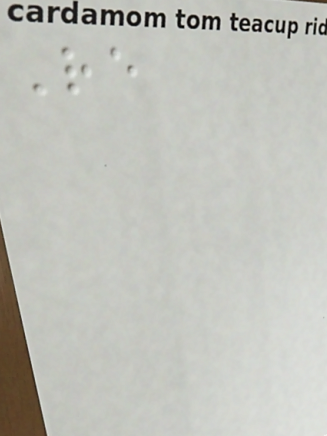Re
